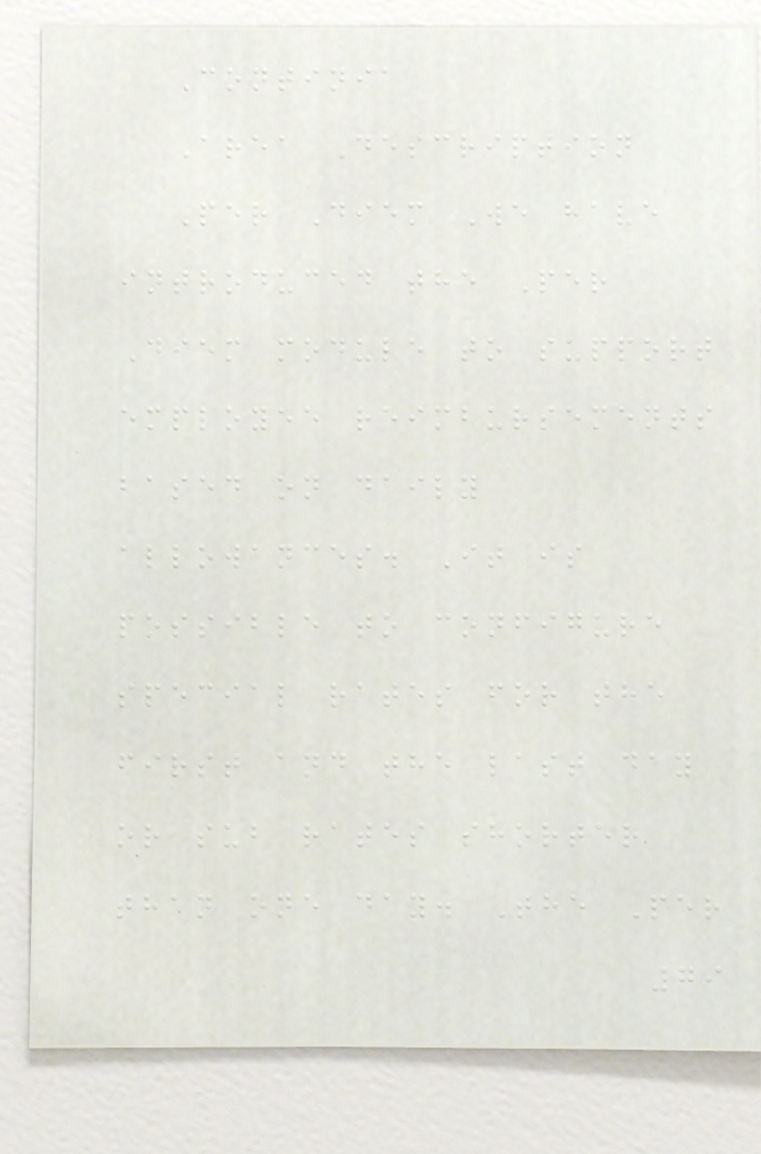Continia
Area Description
Per Diem We have
introduced the Per
Diem module to support
employee reimbursements
based on daily
allowances. It is
possible to configure
special rates for the
first and the last day
or sub rates shorter
than one day. The Per
79
